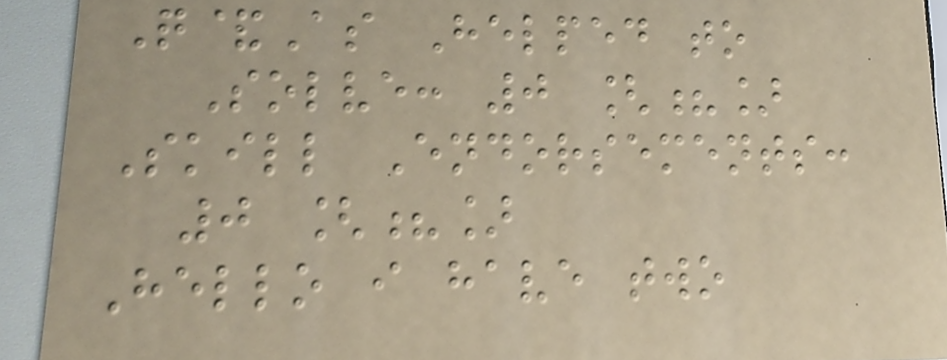Q&As Helped to
Solve: 0 [?]
Skill Endorsements:
0 [?]
Hello i have two
